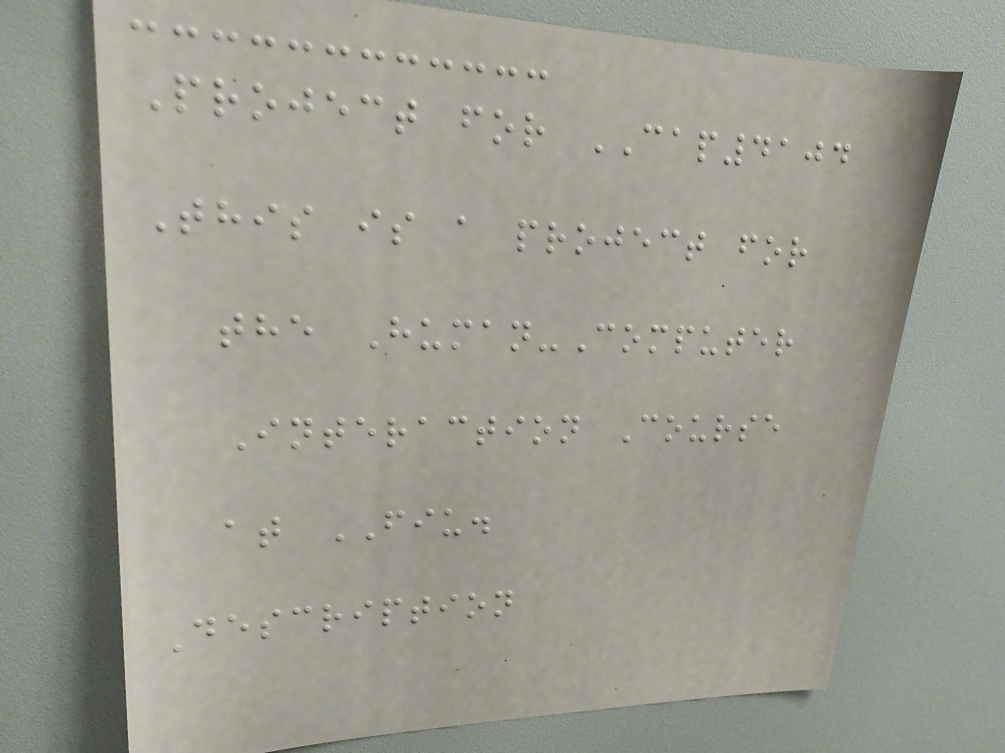Project for CAP4104
This is a project for
the Human-Computer
Interaction Course
at FIU.
Description
